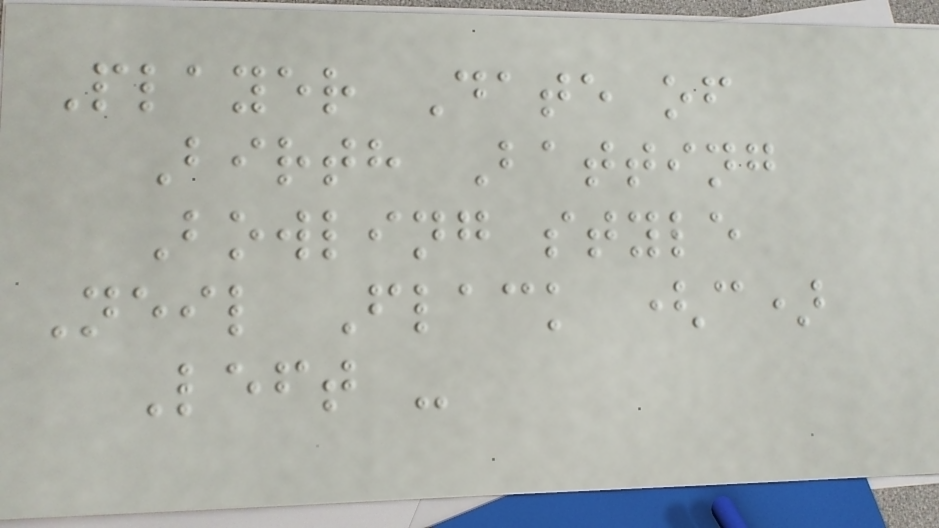Player Date of
Birth Batting
Bowling style
Neil Flack (c)
Left -
